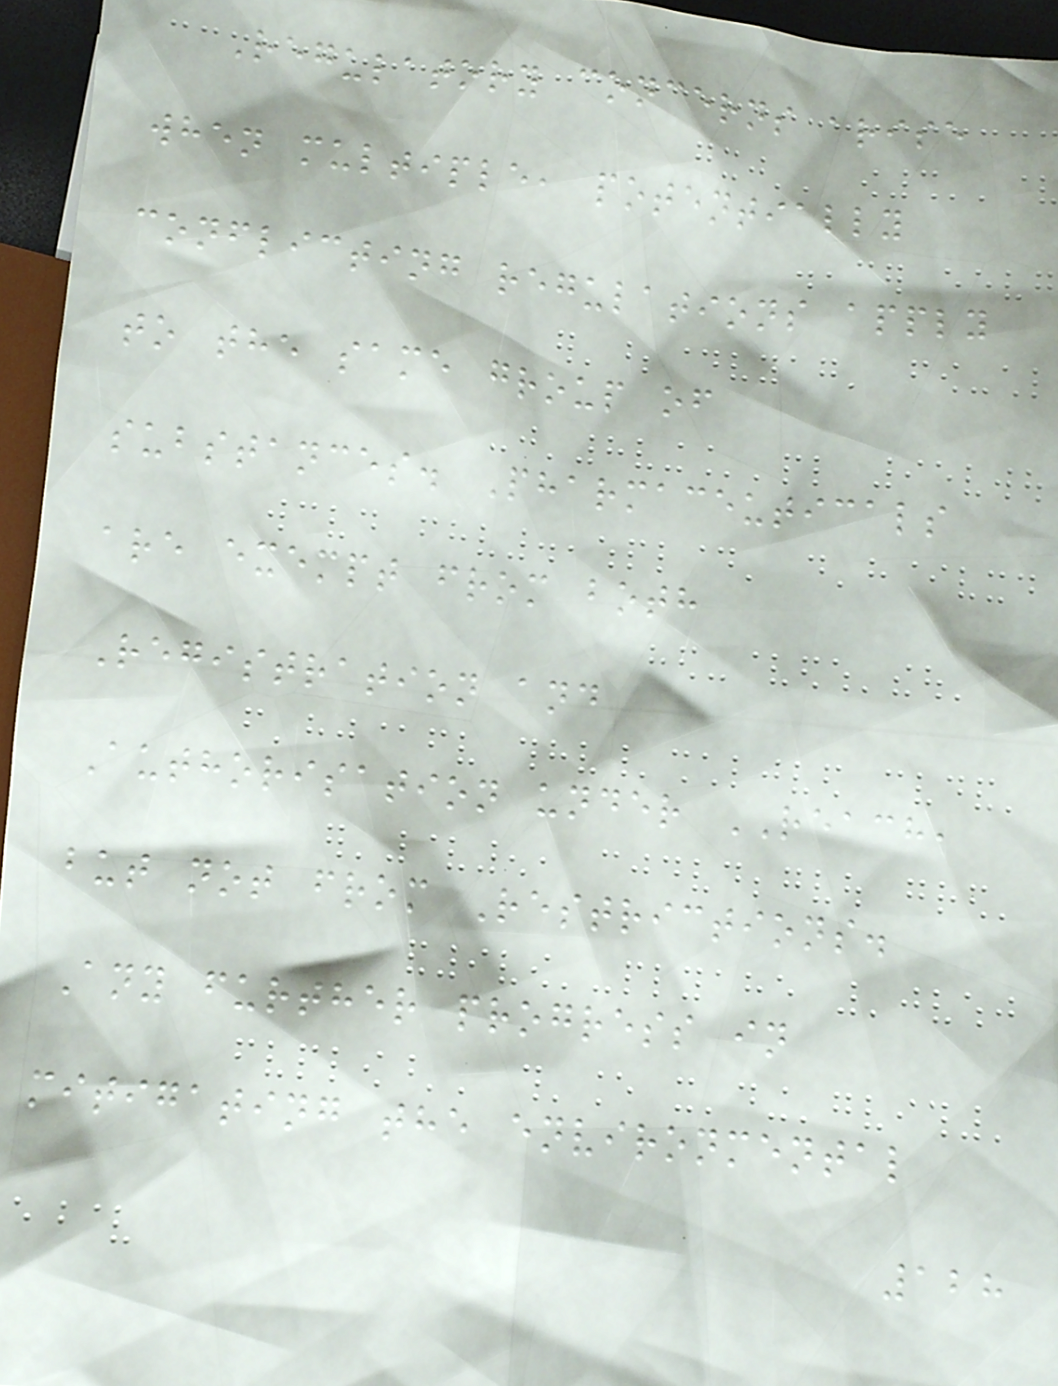Regulatory concerns arise
when multiple, potentially
conflicting regulations apply
to the same group of
substances. Pharmaceuticals
are exempt from both
Registration and
Authorisation under REACH,
but not from Restrictions.
Any further progress in
mitigating the environmental
128
